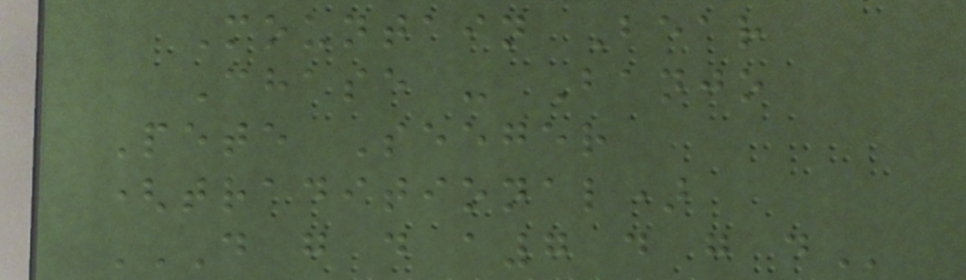Mountain Bear
Chase - Banjo
Pete Seeger
(traditional)
D G D A7 D G D
